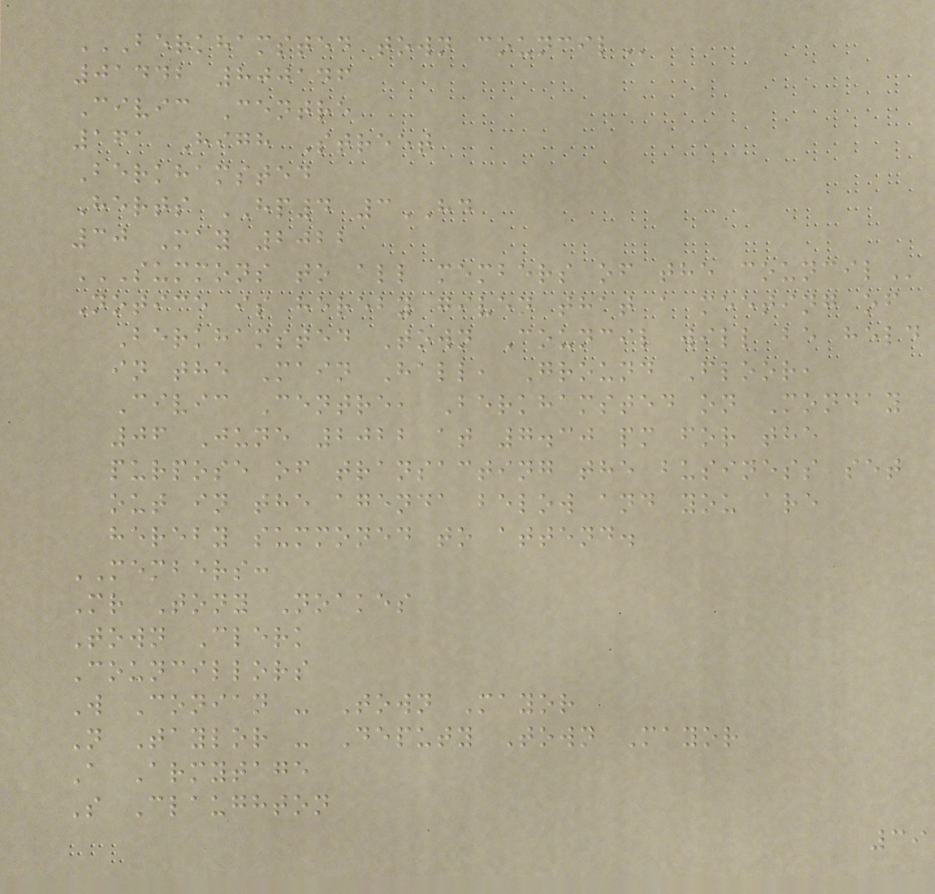BERKHAMSTED TOWN COUNCIL
01442 800146
Civic Centre
161 High Street
Berkhamsted
Herts HP4 3HD
30 May 2022
SUMMONS TO ALL MEMBERS OF THE COUNCIL
Notice is hereby given that a meeting of
Berkhamsted Town Council will be held
in the Main Hall, Ground Floor,
Civic Centre, Berkhamsted on Monday
06 June 2022 at 7.30 pm for the
purpose of transacting the business set
out in the agenda below and you are
hereby summoned to attend.
MEMBERS:
Mr Tony Noakes
Town Clerk
Councillors
W Conian - Town Mayor
N Taylor - Deputy Town Mayor
A Armytage
S Claughton
39
